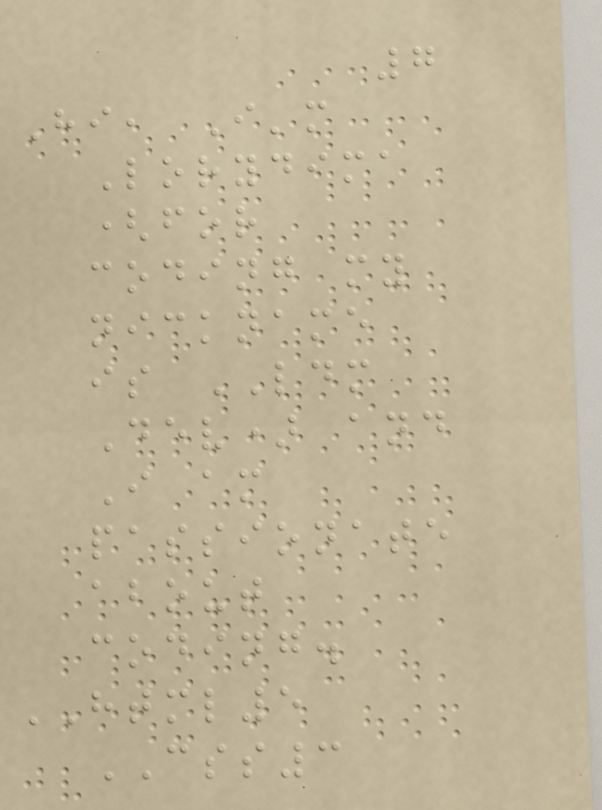7
Hi, I'm
Lorydima
(for
coding my
nickname
is LDM
Dev) and
I am
passionate
about
coding.
HTML5
CSS3
